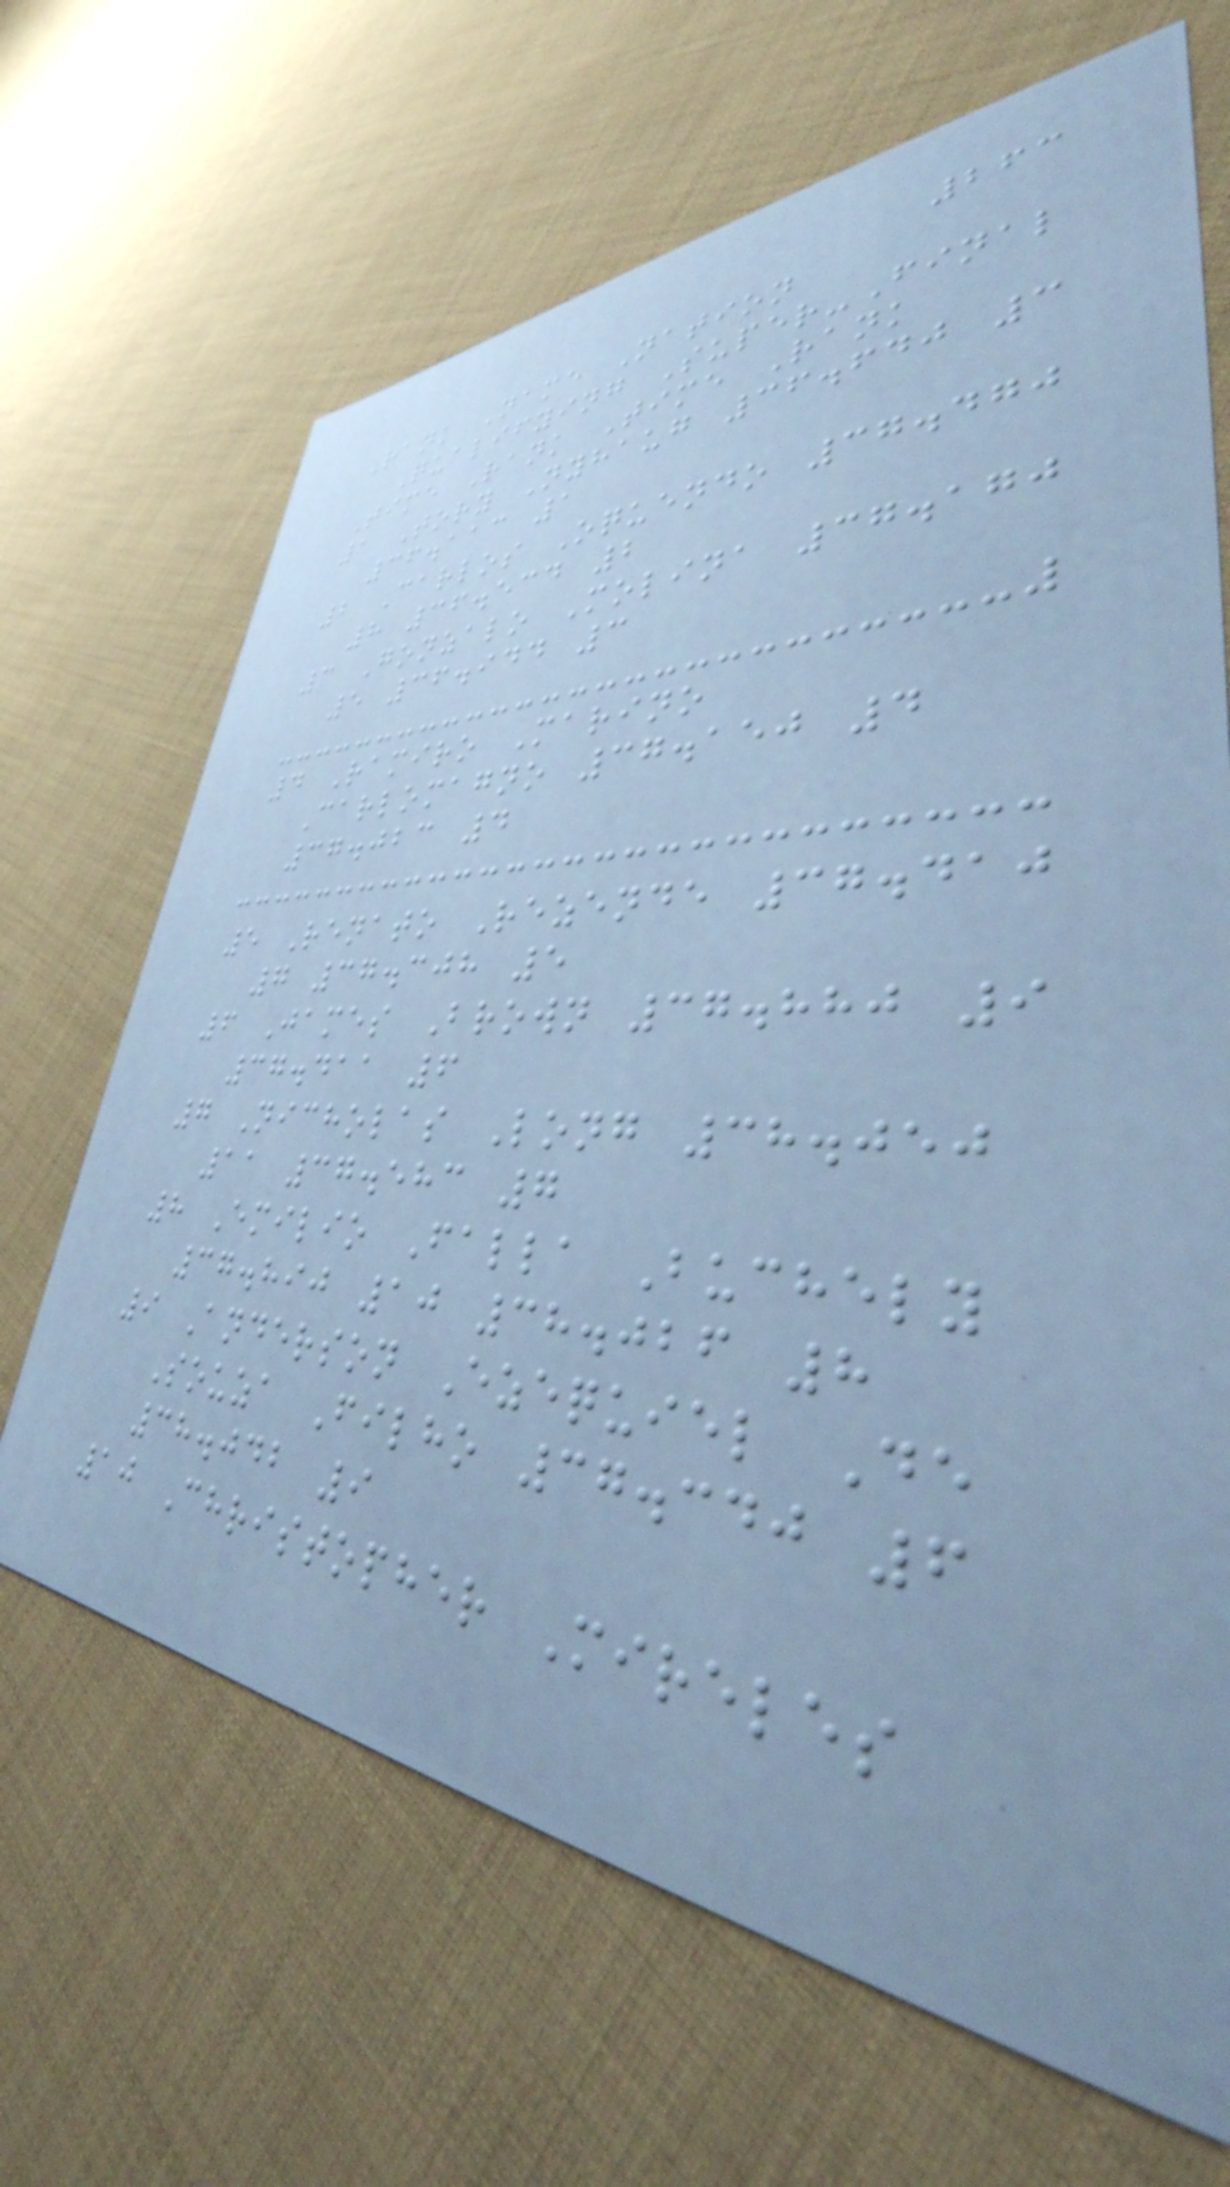263
Rank Name Nation
Qualifying Super-Final
Time Rank Time Rank
1 Tory Nyhaug 36.640 3
36.113 1
2 Carlos Oquendo 37.470
8 36.534 2
3 Gonzalo Molina 37.170
5 36.944 3
4 Ramiro Marino
Carlomagno 37.150 4
37.023 4
5 Renato Rezende 37.410
7 37.308 5
6 James Brown 37.880 9
37.411 6
7 Nicholas Long 38.050
11 37.583 7
8 Emilio Falla Buchely
37.890 10 38.026 8
9 Anderson Ezequiel De
Souza Filho 37.340 6
38.042 9
10 Christopher Mireles
